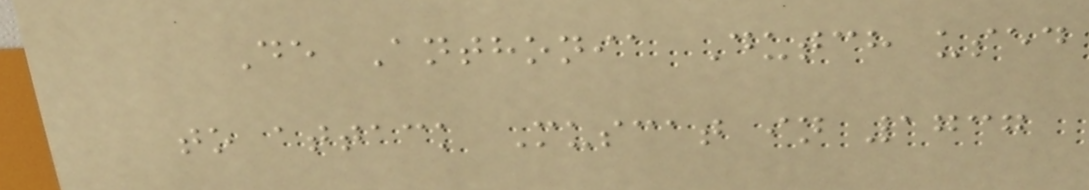De Anthonia Dutch used
to attack Muscat in 1737
